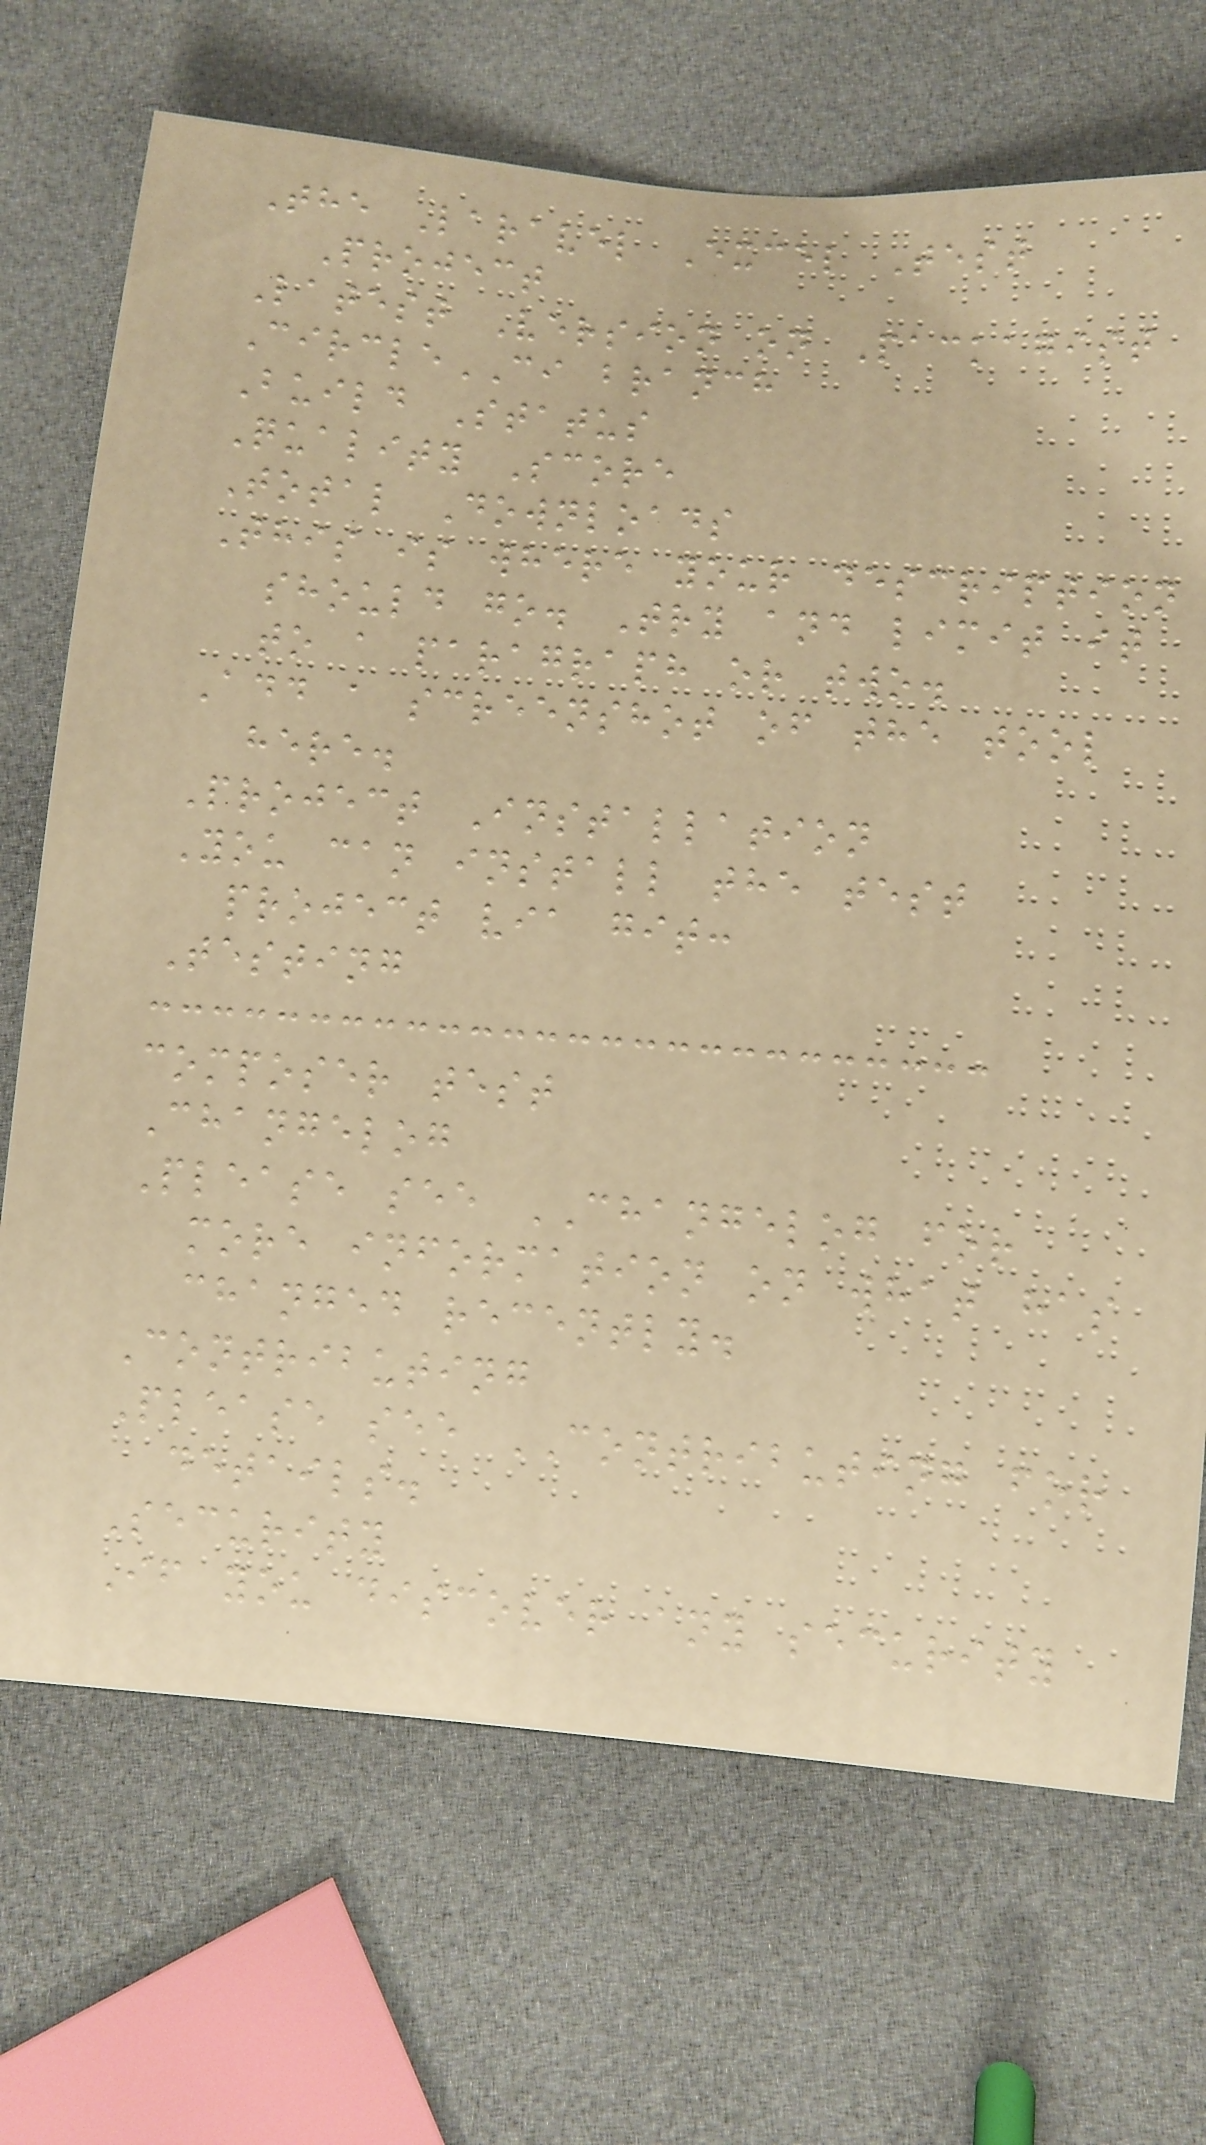The Laravel Excel Test
Project
Latest Version on Packagist
CircleCI branch
Build Status
Quality Score
Total Downloads
This is where your description
should go. Try and limit it
to a paragraph or two.
Add a screenshot of the tool
here.
Project Installation
You can install the test
project via git:
Testing
composer test
Changelog
Please see CHANGELOG for
more information on what has
changed recently.
Contributing
Please see CONTRIBUTING for
details.
Security
If you discover any security
